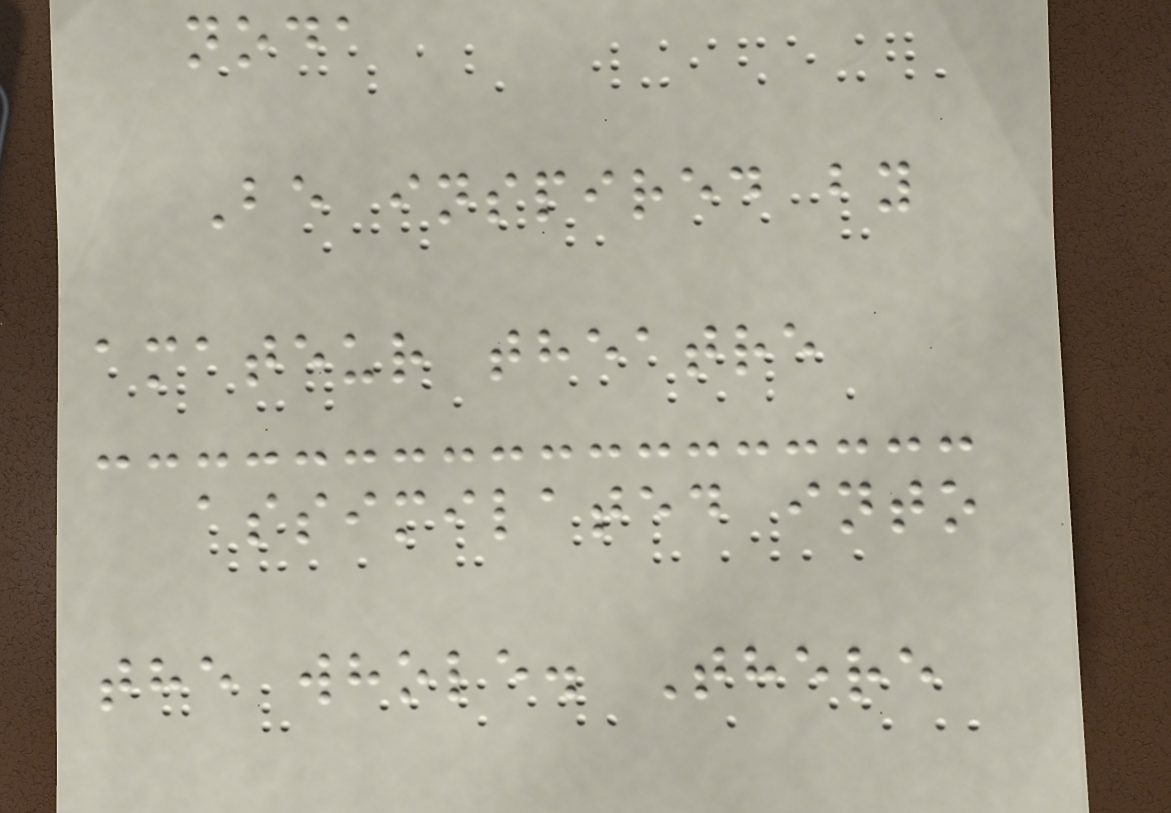noda
Be inspired by
amateur theatre
assimilated into
the whole. There
